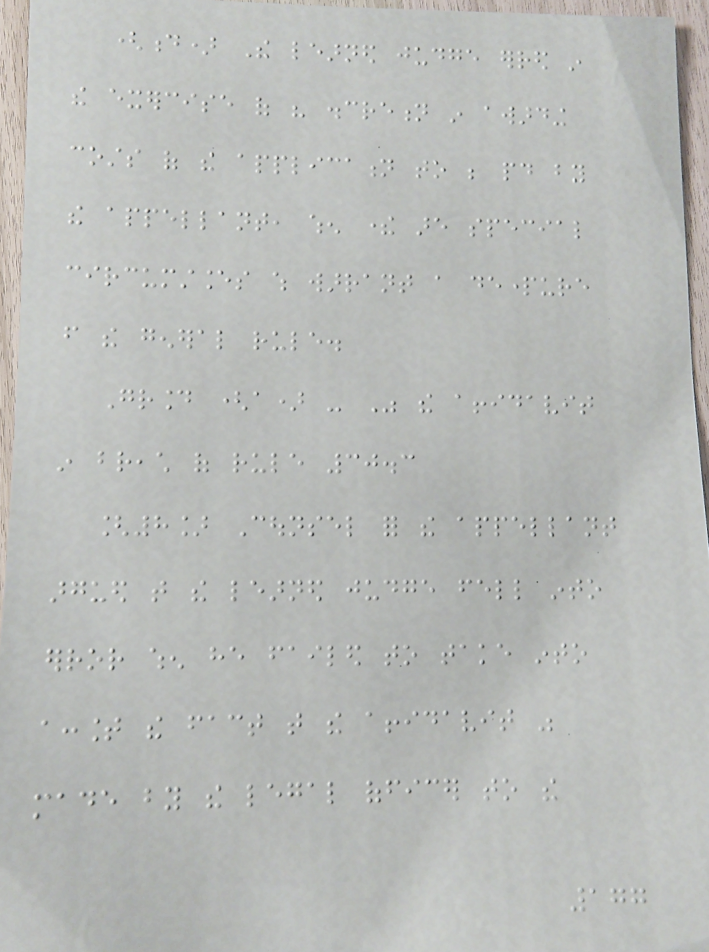(d) The learned judge erred in
the exercise of his discretion in awarding
costs of the application to be paid by
the appellant, when there are special
circumstances which warrant a departure
from the general rule.
Ground (a) - Was the affidavit
in breach of rule 30.3
[8] Counsel for the appellant
argued that the learned judge fell into
error when he failed to take into
account the fact that the affidavit was
made by the legal officer to the
177
